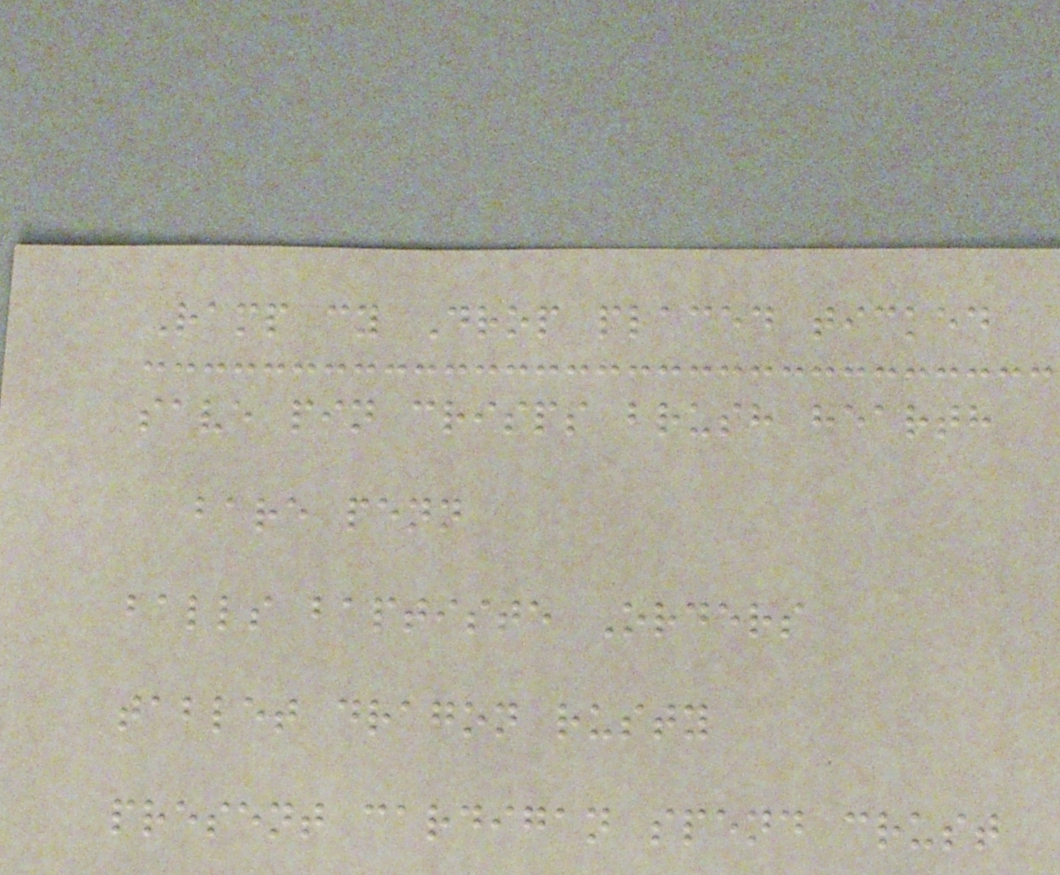Ramp cy Drop placed ticked
save pin crisps brush hearth
bare penn
balls baptiste Orders
tablet dragon rusty
present cardigan spend crust
